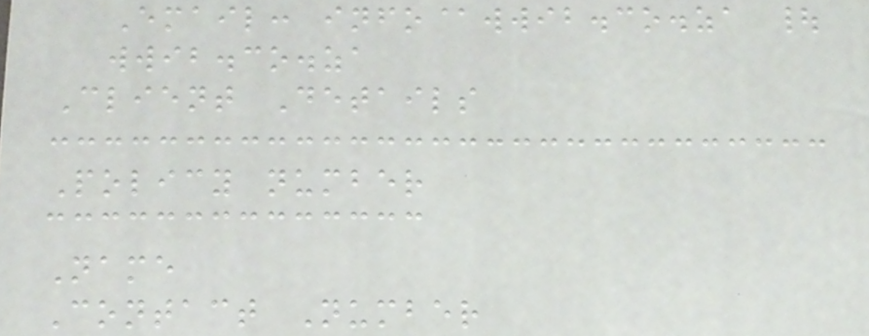Email: info@wwib.co.za |
wwib.co.za
Client Details
Policy number
Name
Contact Number
